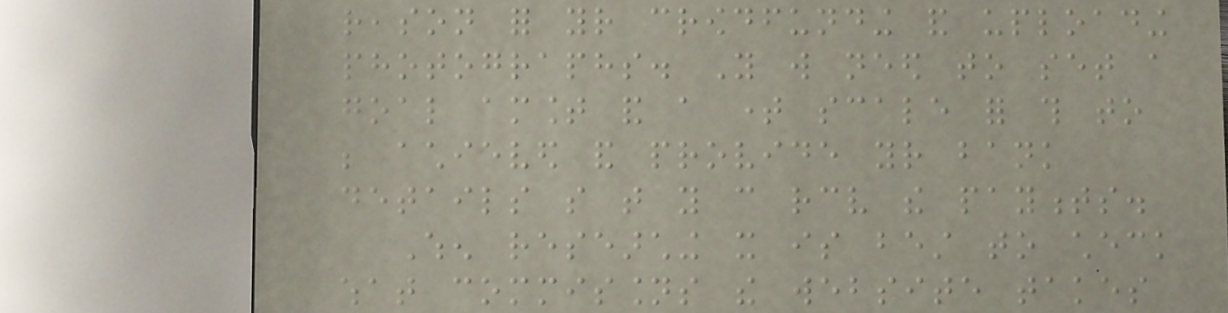reason for your crowdfunding and uploading
photographs. You will need to set a
goal amount and a time scale for this to
be achieved and provide your bank
details so that you can receive the payments.
When researching it is best to check
what commissions the website takes
